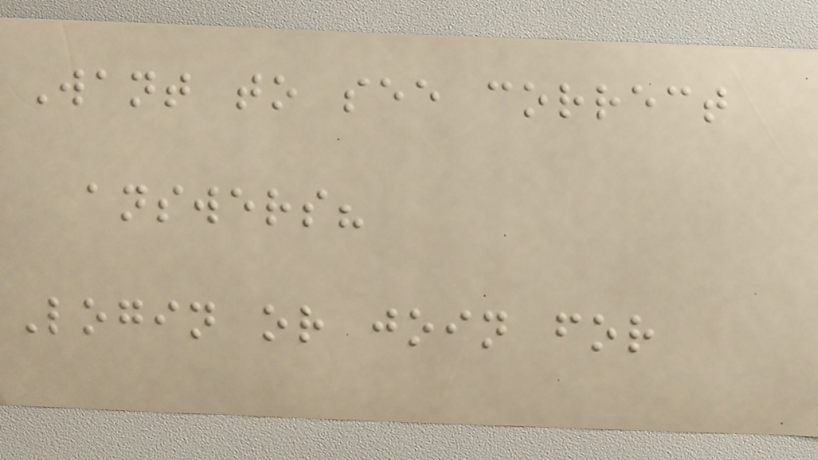Want to see correct
answers?
Login or join for
